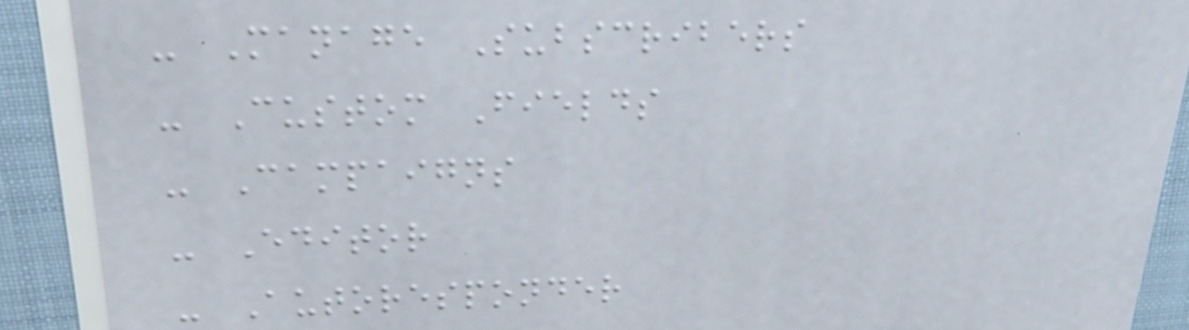- Manage Subscribers
- Custom Fields
- Campaigns
- Editor
- Autoresponder
